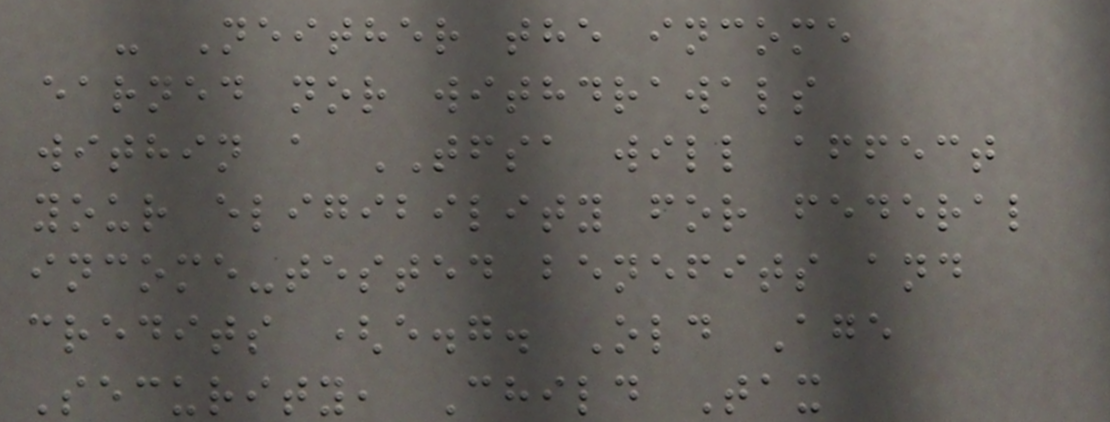- Neither the income
earned nor withdrawals
within a TFSA will affect
your eligibility for federal
income-tested benefits and
credits (e.g. Old Age
Security, Child Tax
